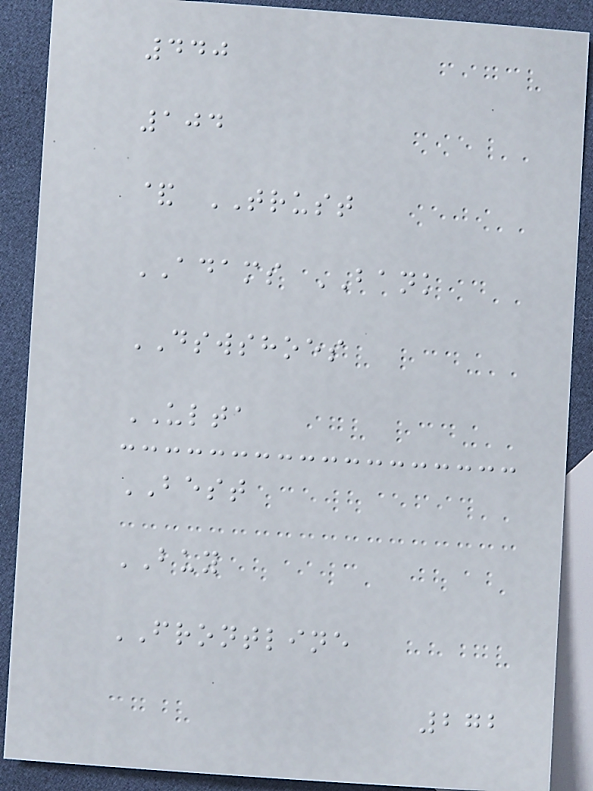440
104
& TRUST
ADAMS BANK
DSWSHOES
ULTA
BEST
BUY
FRONTLINE
272
